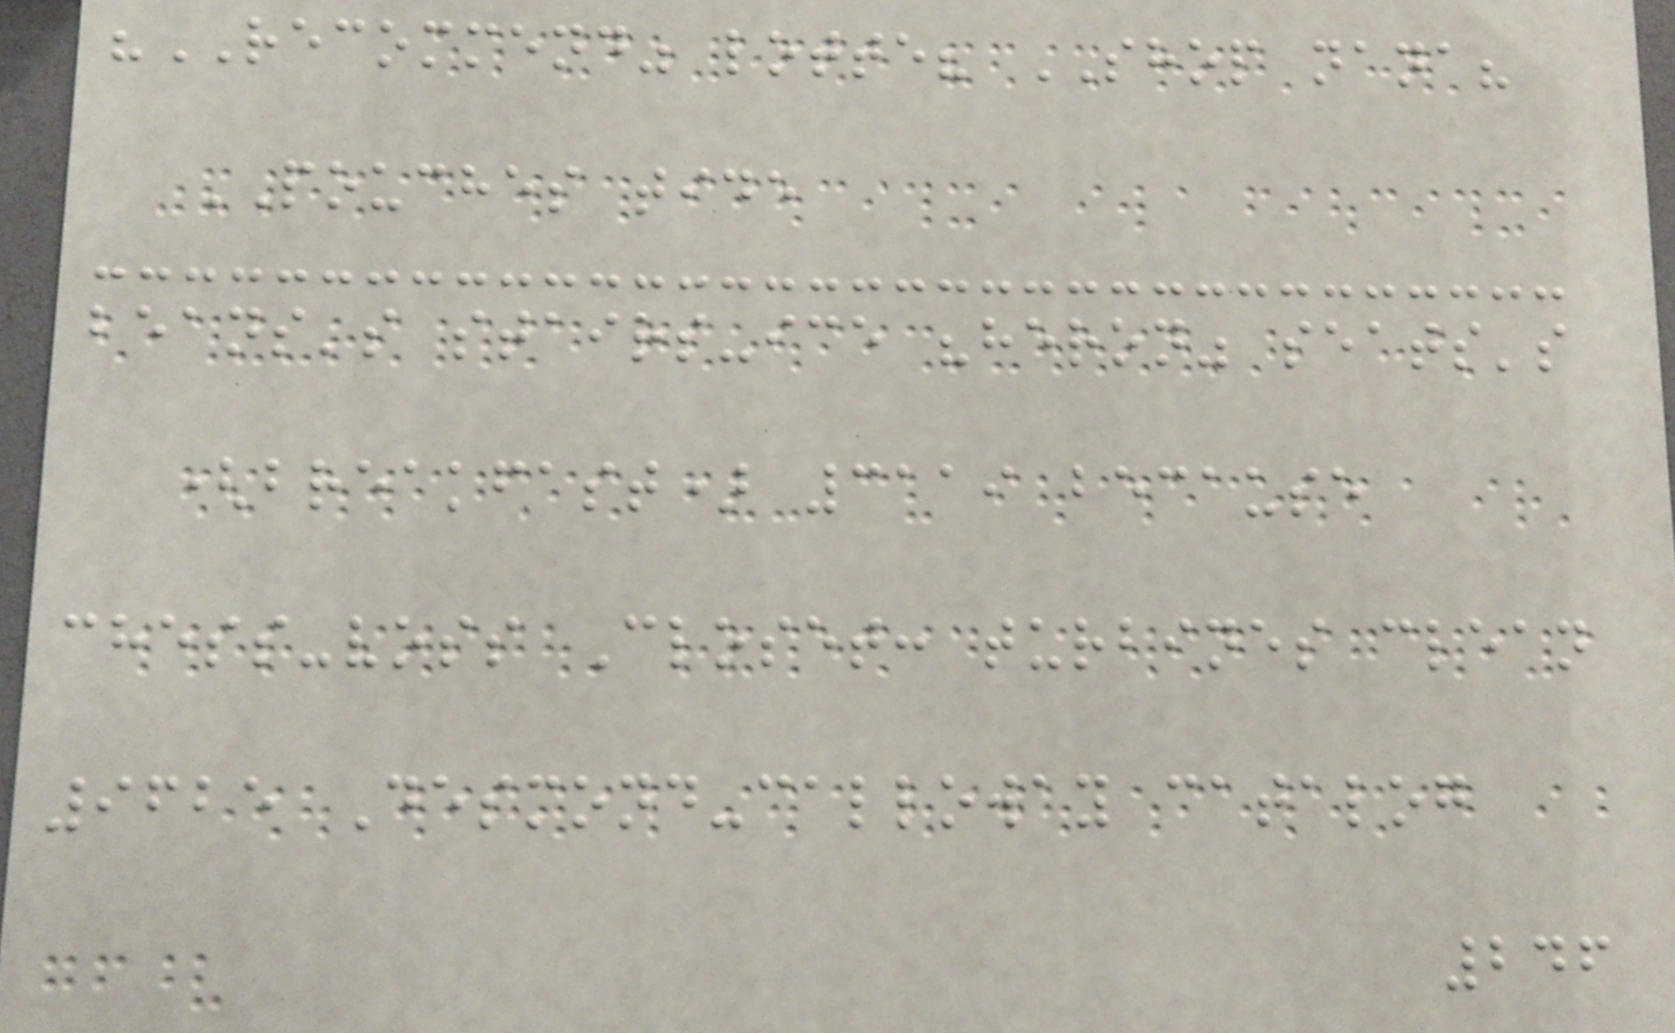"RECOMMEND" lotte? SHOP nana?
POUCHES tide
beans's stairs-ice "heron" seats's
(breakfast) 3119 because
chess-voss Closet: turbines clean
9625 Desmond-calloway catalog
246
